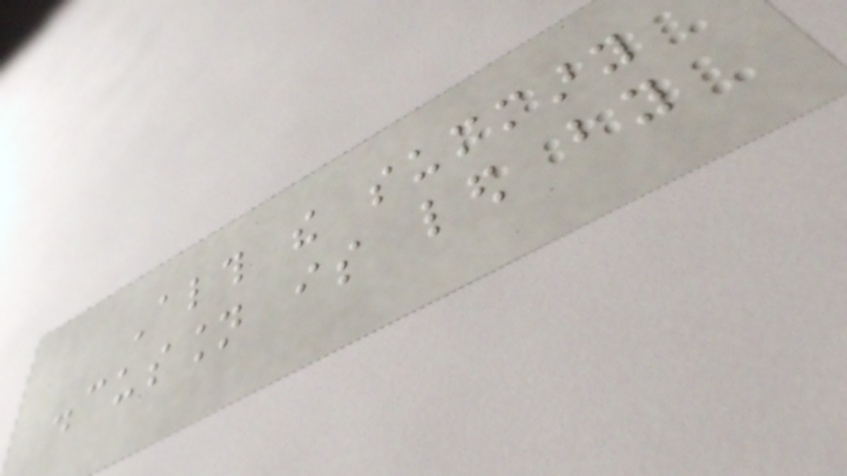Although the summary
discussion is led by
